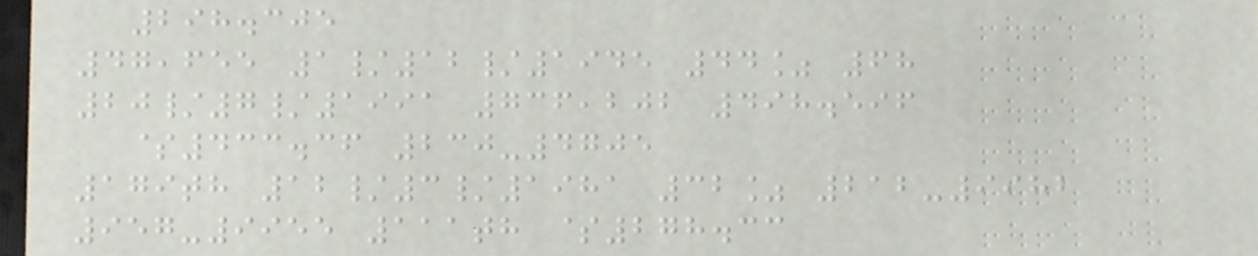298.305
47,655 1/12/1945 44% 68
20/7/1991 736,202 498.596
$433.36 230-4705
179th 12/3/1981 32% 212-9982
957-9955 111th $278.33
